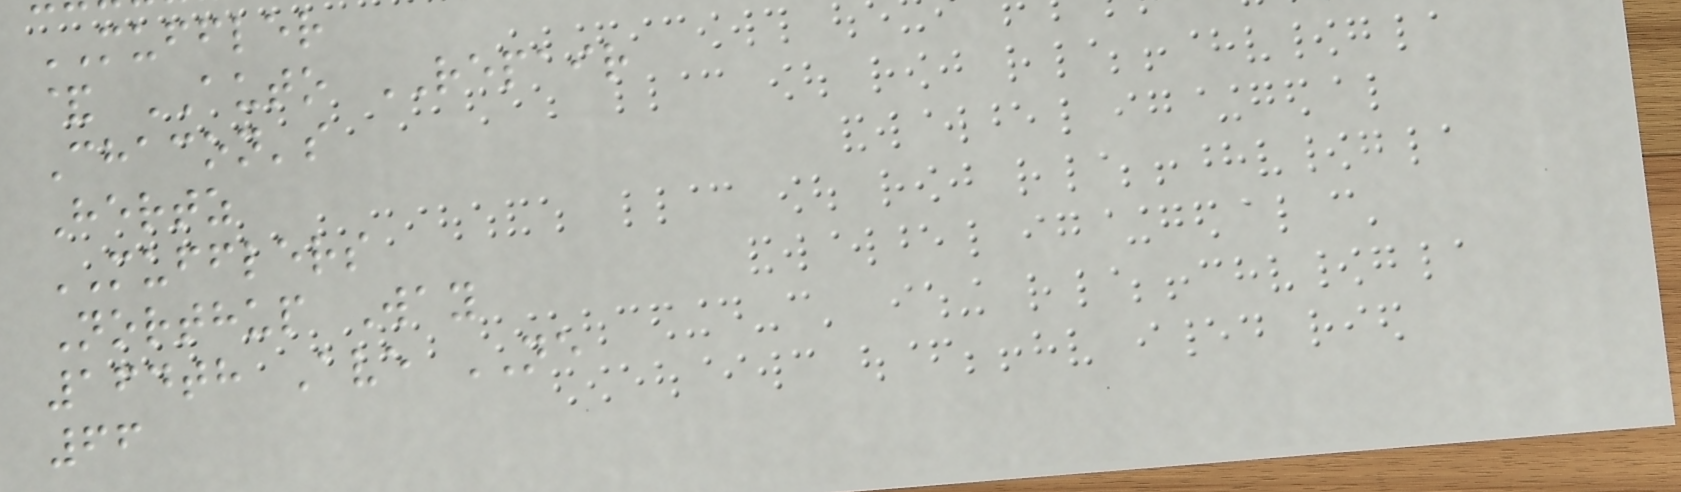MUFFLER
& AUTO REPAIR
Chacon's
Hertz
MUFFLERS
Northup Way
164th Ave NE
66
